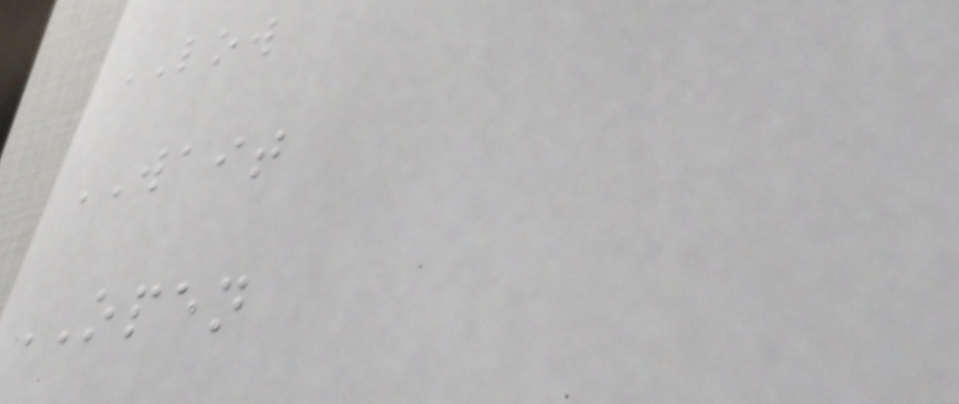LOW
WAIT
OPEN
